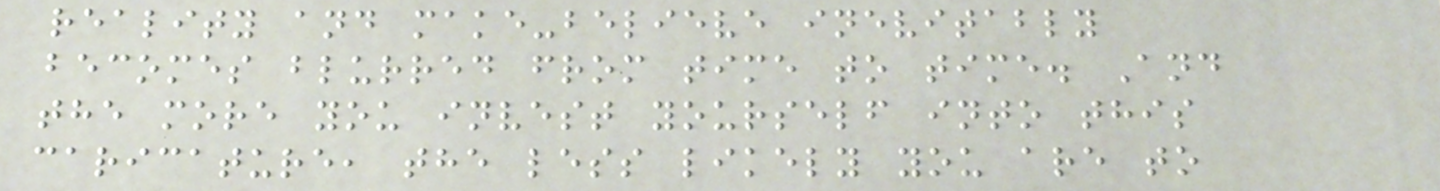reality and make-believe inevitably
becomes blurred from time to time. And
the more you invest yourself into this
caricature, the less likely you are to
